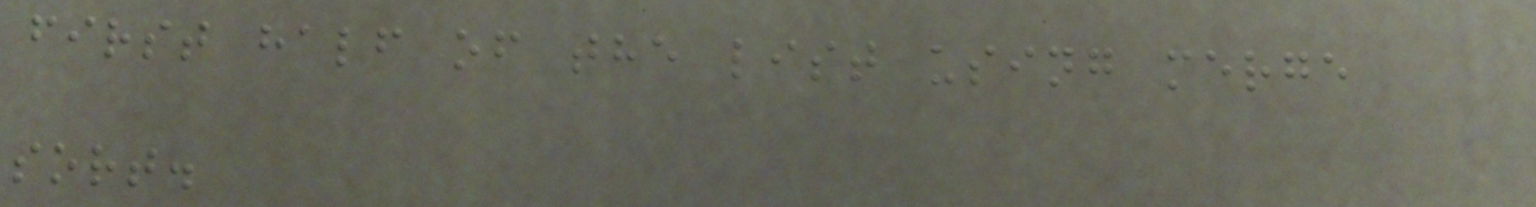first half of the list using merge
sort.
